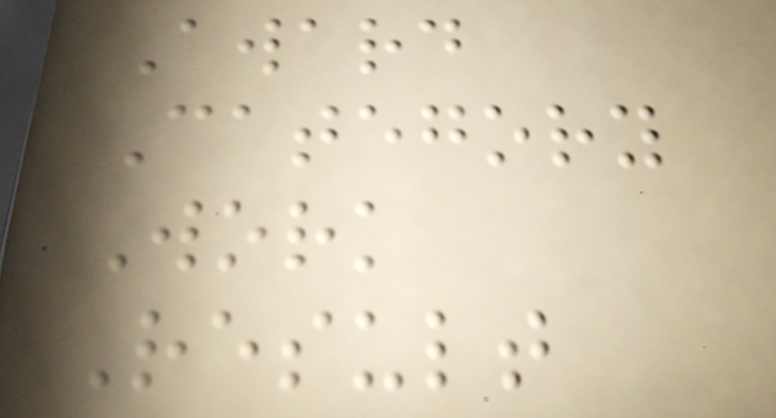Award
Category
Work
Result
